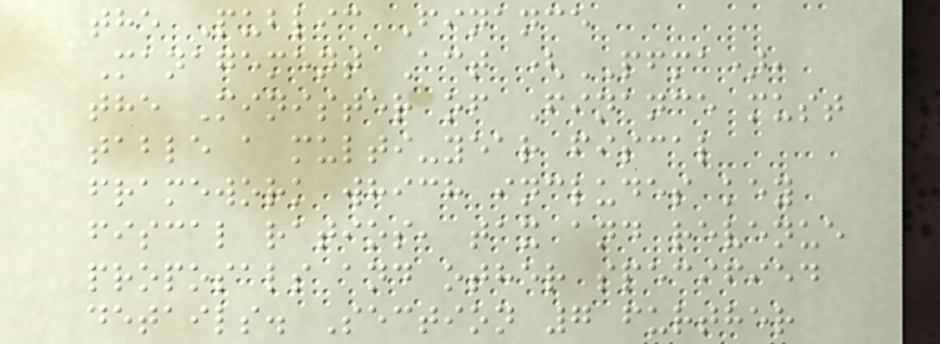the Public Finance
Management Act (PFMA),
the Minister of Finance must
table a multi-year fiscal
framework which includes key
fiscal ratios, tax and revenue
proposals and other specified
details. Section 7 further
